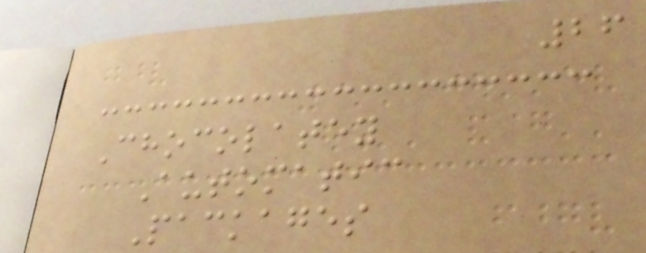26
Chocolatey
Automatic
Packages
